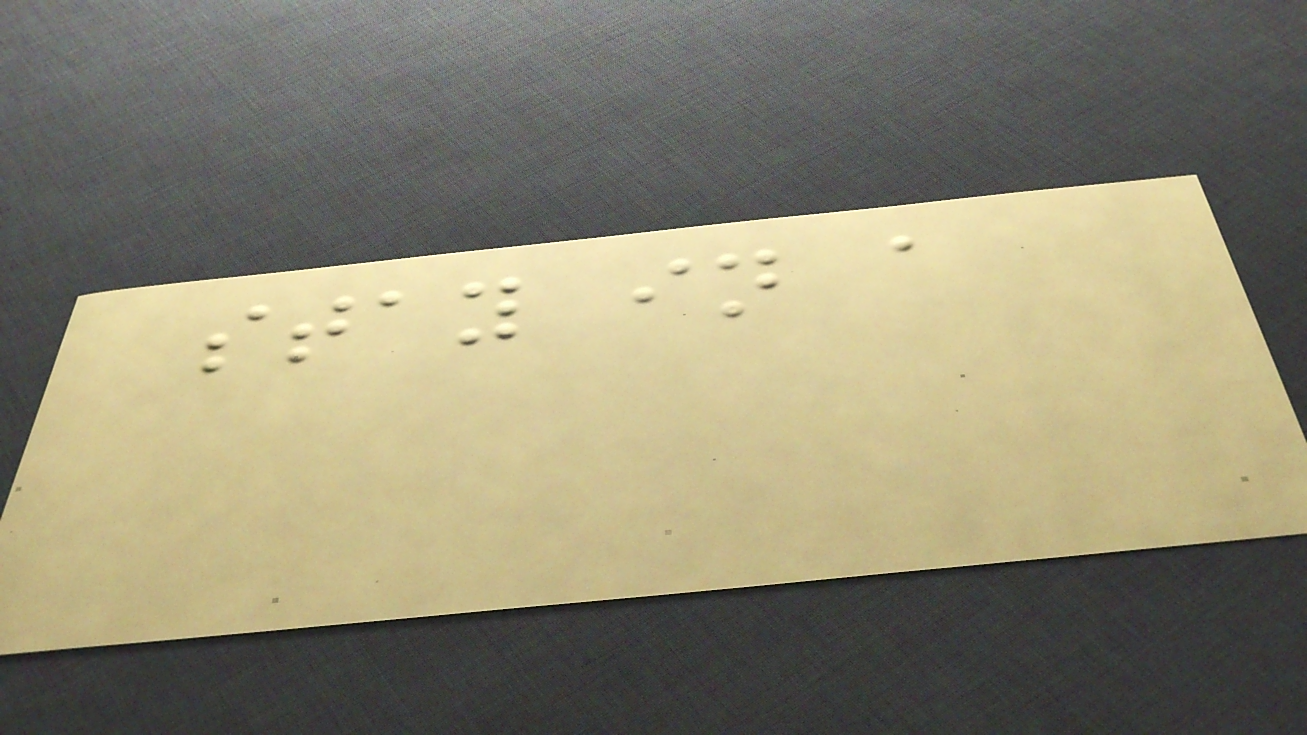stay in a
